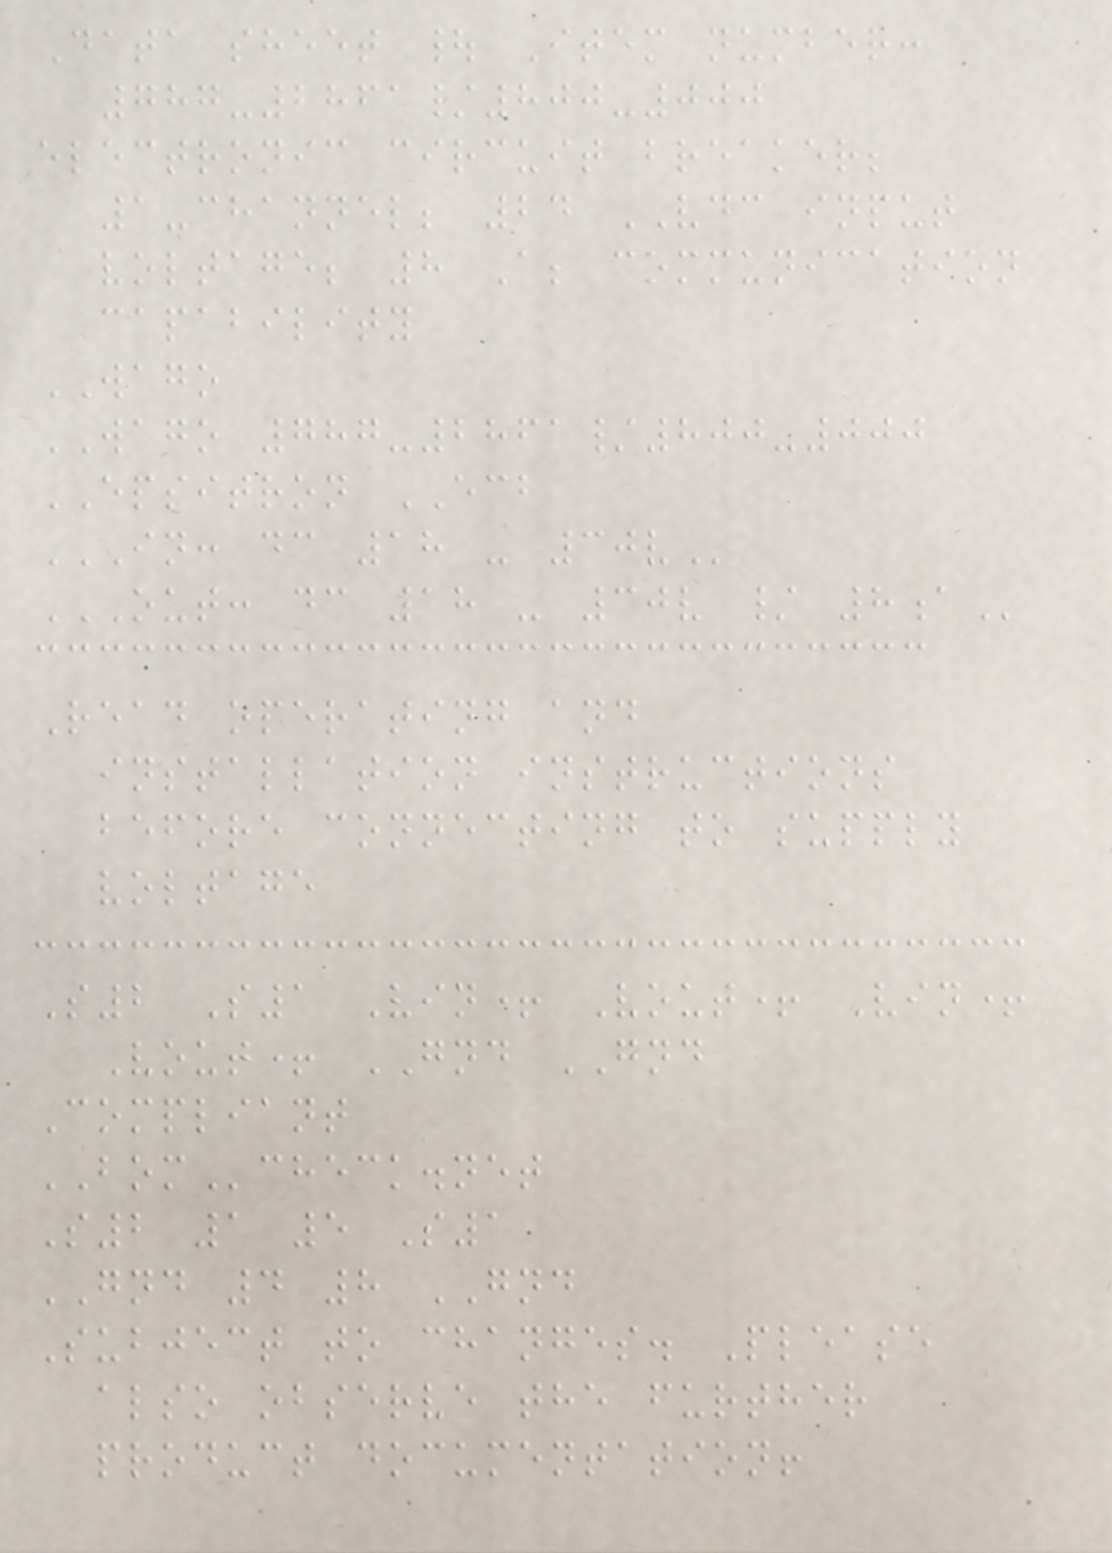Data sheet | Item number:
787-2861/800-000
electronic circuit breaker;
1-channel; 24 VDC input
voltage; 8 A; communication
capability
WAGO
WAGO 787-2861/800-000
EPSITRON ECB
IN: DC 18 - 30V
OUT: DC 18 - 30V / 8A
Read operating and
installation instructions
before connecting to supply
voltage
S2 S1 Vin+ Vout+ Vin+
Vout+ GND GND
Compliant
BOMcheck.net
S2 1 5 S1
GND 4 8 GND
Subject to changes. Please
also observe the further
product documentation!
